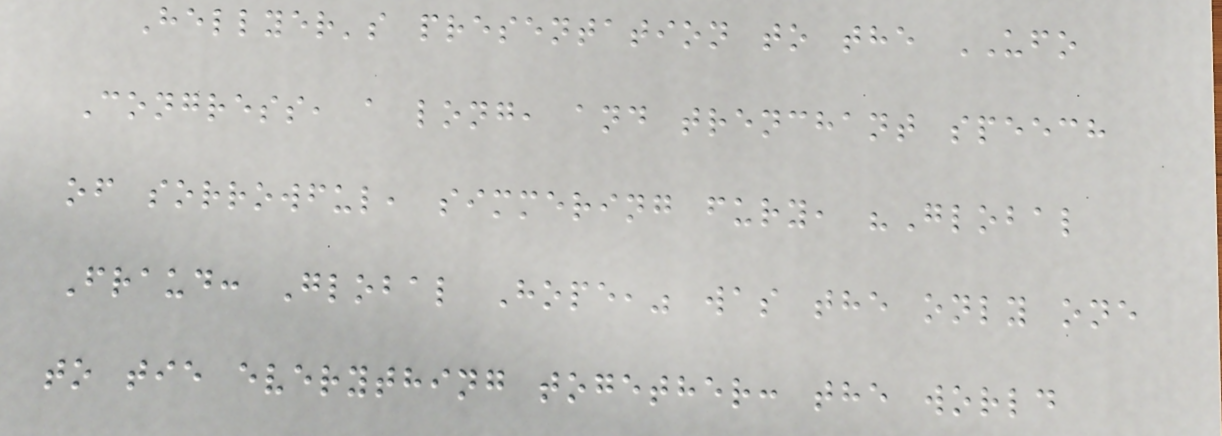Hellyer's presentation to the UFO
Congress, a long, and trenchant speech
of sorrowful, simmering fury, "Global
Fraud: Global Hope," was the only one
to tie everything together: the world
